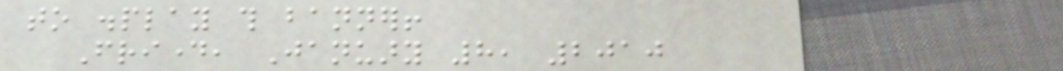to display this banner!
Friday, January 8, 2010
